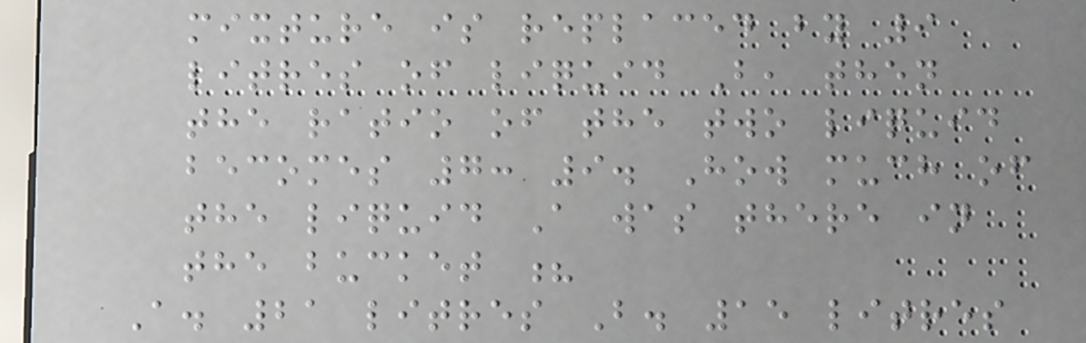mixture is replaced by 9
litres of liquid B, then
the ratio of the two liquid
becomes 7: 9. How much of
the liquid A was there in
the bucket ?
A. 21 litres B. 15 litres
